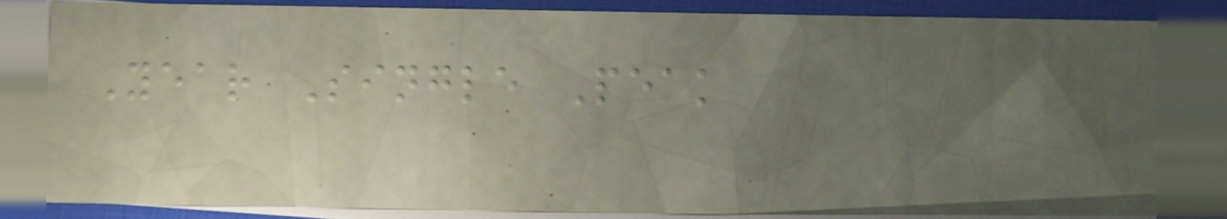Year Single Peak
